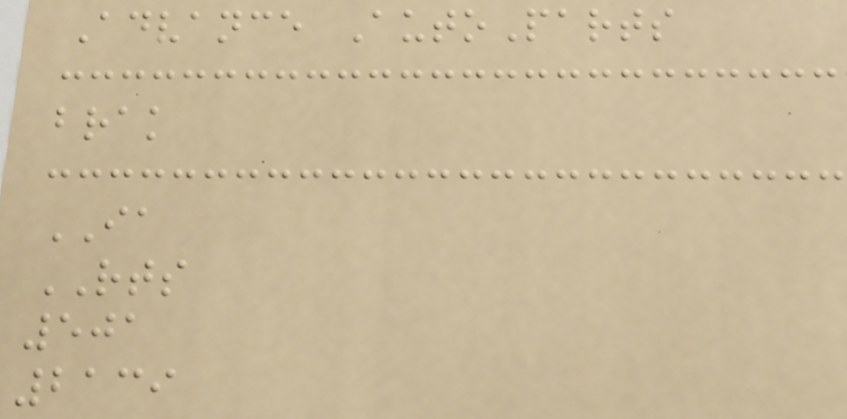Advance AutoParts
brak
IA
RTS
501
2139
